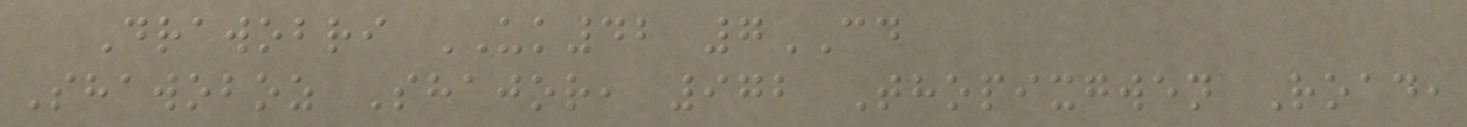Drawobri UK42 7CD
Shawoboz Shajor, 972 Thopixgwen Road,
